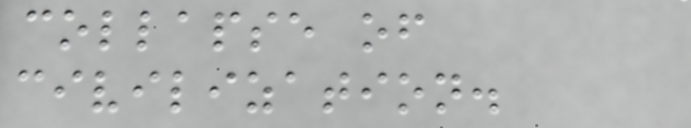collapse of
civilization.
